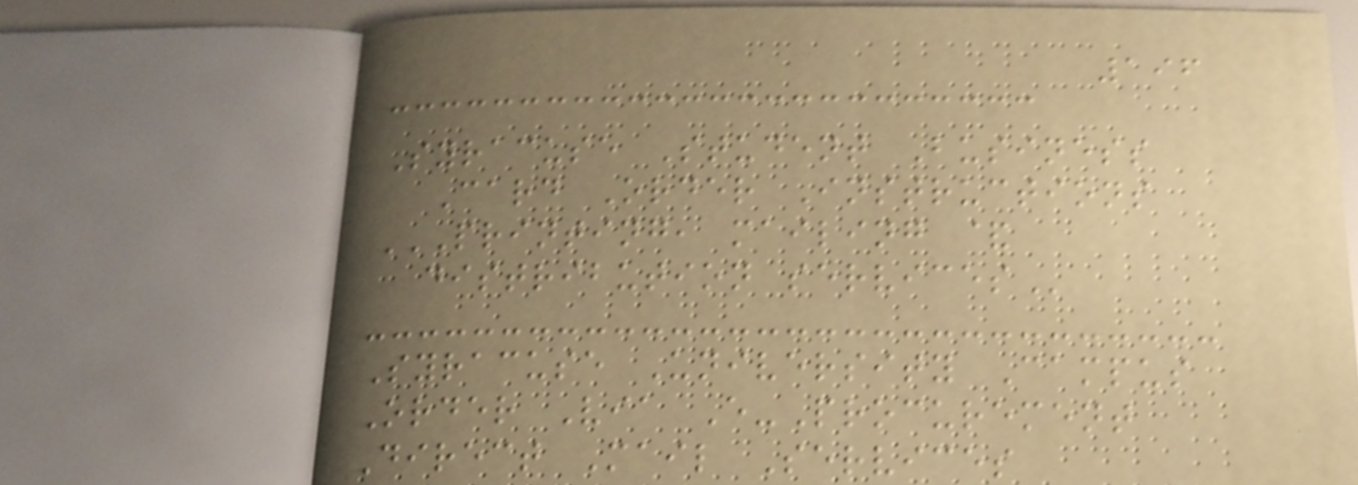196
Syracuse Student Business
Card Order Instructions
PRINTING, MAILING &
DISTRIBUTION SERVICES
Syracuse University Campus
Order Via E-Procurement
Direct Mail Services
